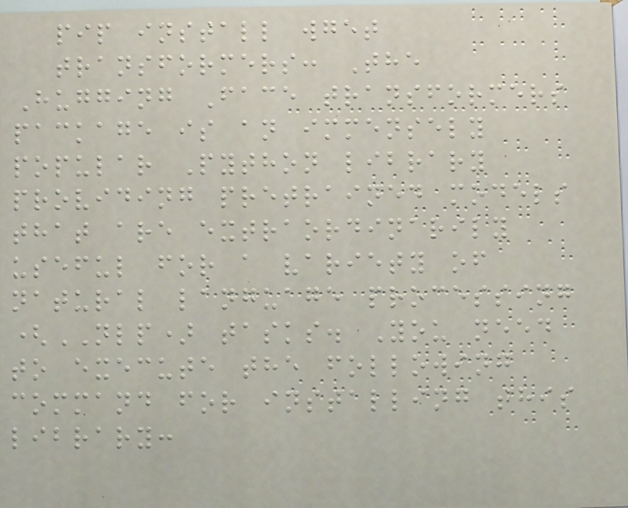pip install wget
transformers: The
Hugging Face transformers
package is an immensely
popular Python library
providing pretrained models
that are extraordinarily
useful for a variety of
natural language processing
(NLP) tasks. You need
to execute the following
command for installing this
library:
